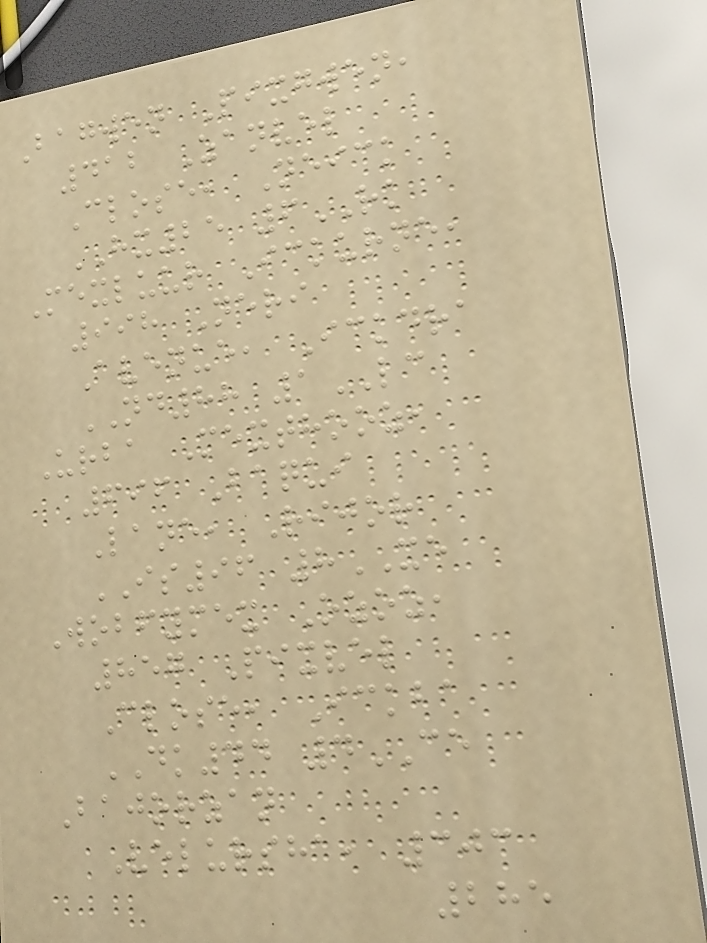Bagwen Pixgwen,
412 Zanvel
Close, Neick
HX25 6RK
Mexluur Ickurne,
998 Neri
Avenue, Ickdra
ND88 1LC
Urba Mexthooz,
696 Baqui
Lane, Rijor
IS96 8XE
Wobfymex Ozoz,
857 Pixvel
Close, Ickba
DK44 4CE
Bajorzan
Velursha, 303
285
